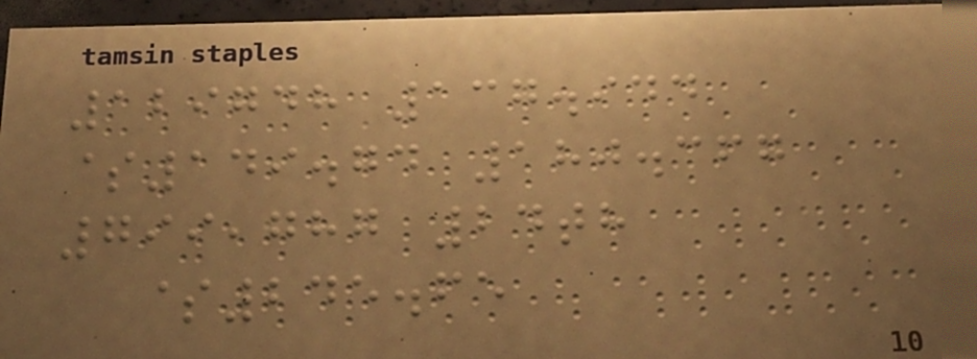129748 137.944
$149.74 180.367
799,787 24th
$245.65
